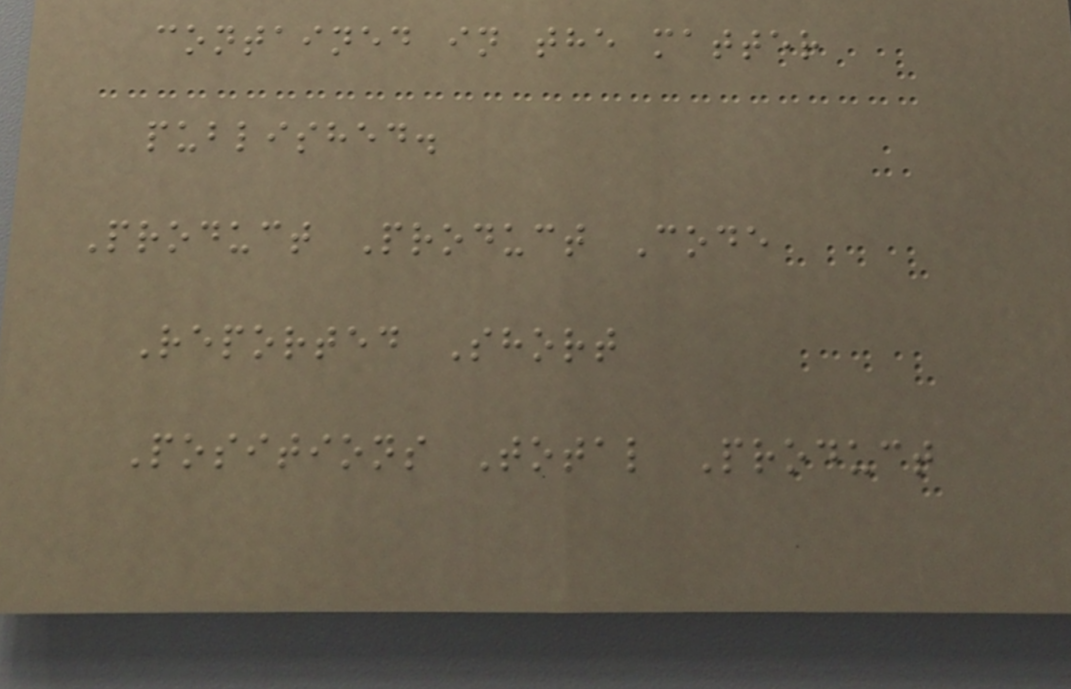contained in the matter
published.
Product Product Code
Reported Short
Positions Total Product
